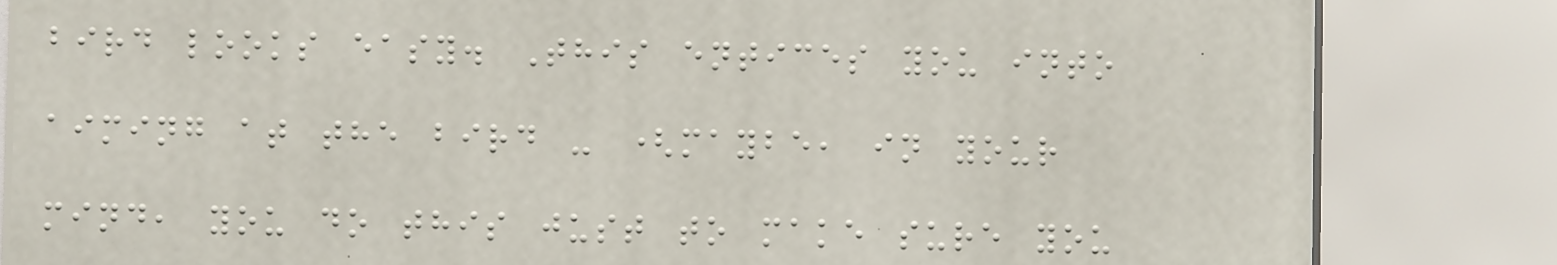bird looks easy. This entices you into
aiming at the bird - (maybe, in your
mind, you do this just to make sure you
